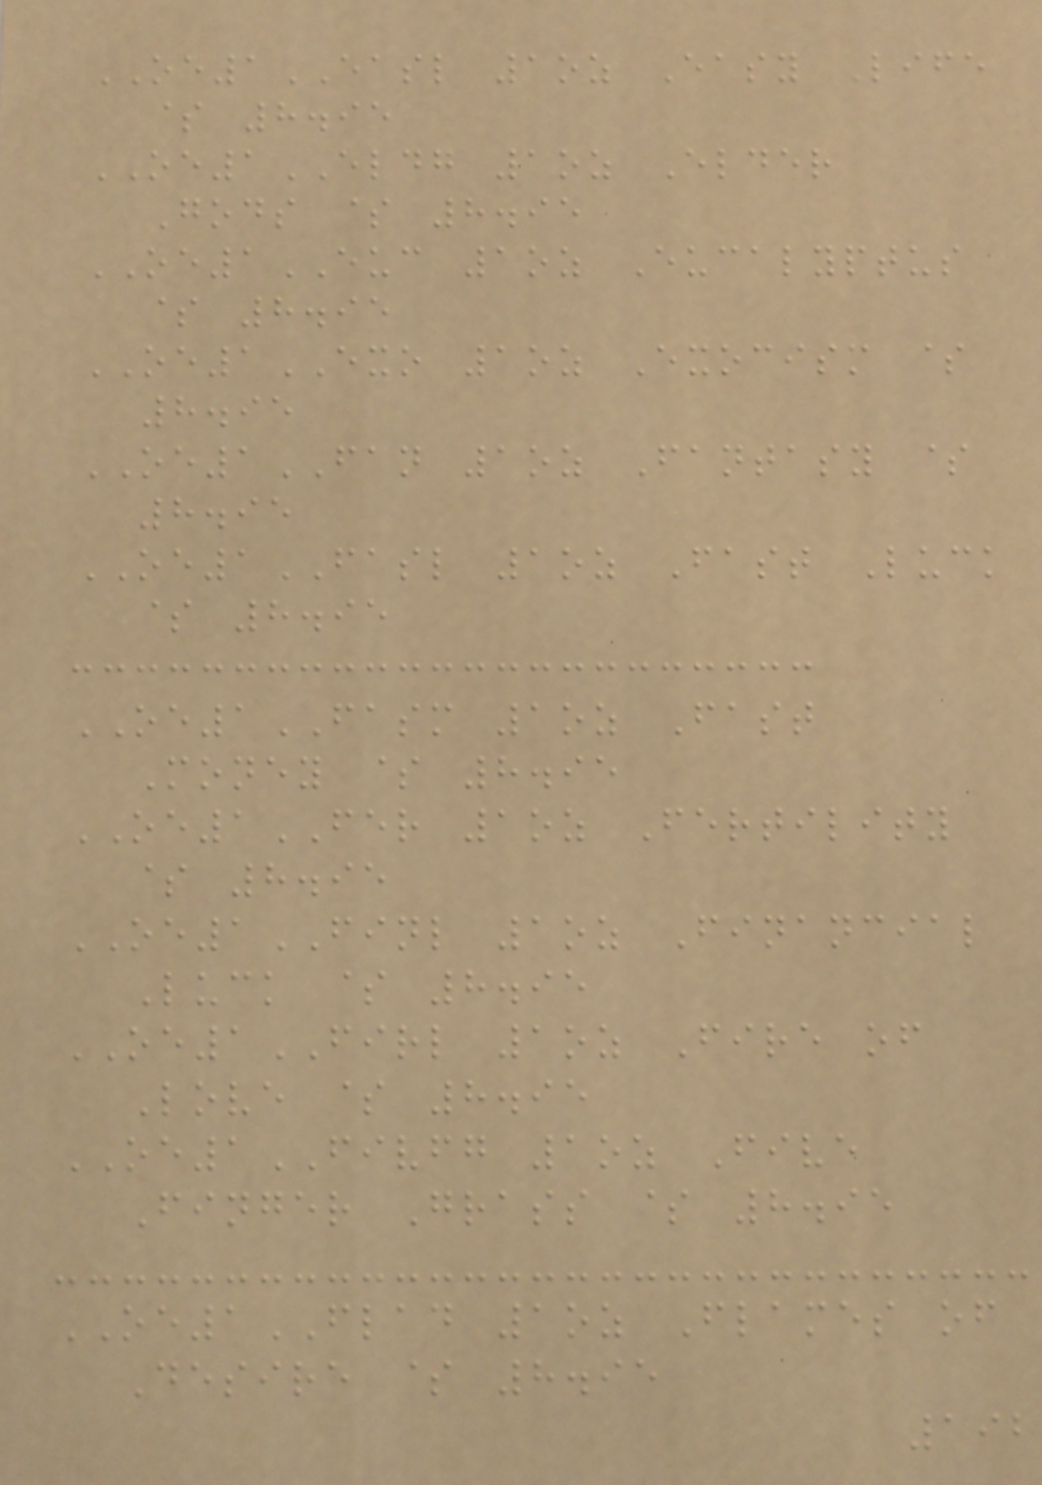OE1EASL 1oz Easy Life
$ 8.95
OE1ELDG 1oz Elder
Gods $ 8.95
OE1EUC 1oz Eucalyptus
$ 8.95
OE1EXO 1oz Exocism $
8.95
OE1FAN 1oz Fantasy $
8.95
OE1FASL 1oz Fast Luck
$ 8.95
OE1FASM 1oz Fast
Money $ 8.95
OE1FER 1oz Fertility
$ 8.95
OE1FINL 1oz Financial
Luck $ 8.95
OE1FIRL 1oz Fire of
Love $ 8.95
OE1FIVFG 1oz Five
Finger Grass $ 8.95
OE1FLAD 1oz Flames of
Desire $ 8.95
192
